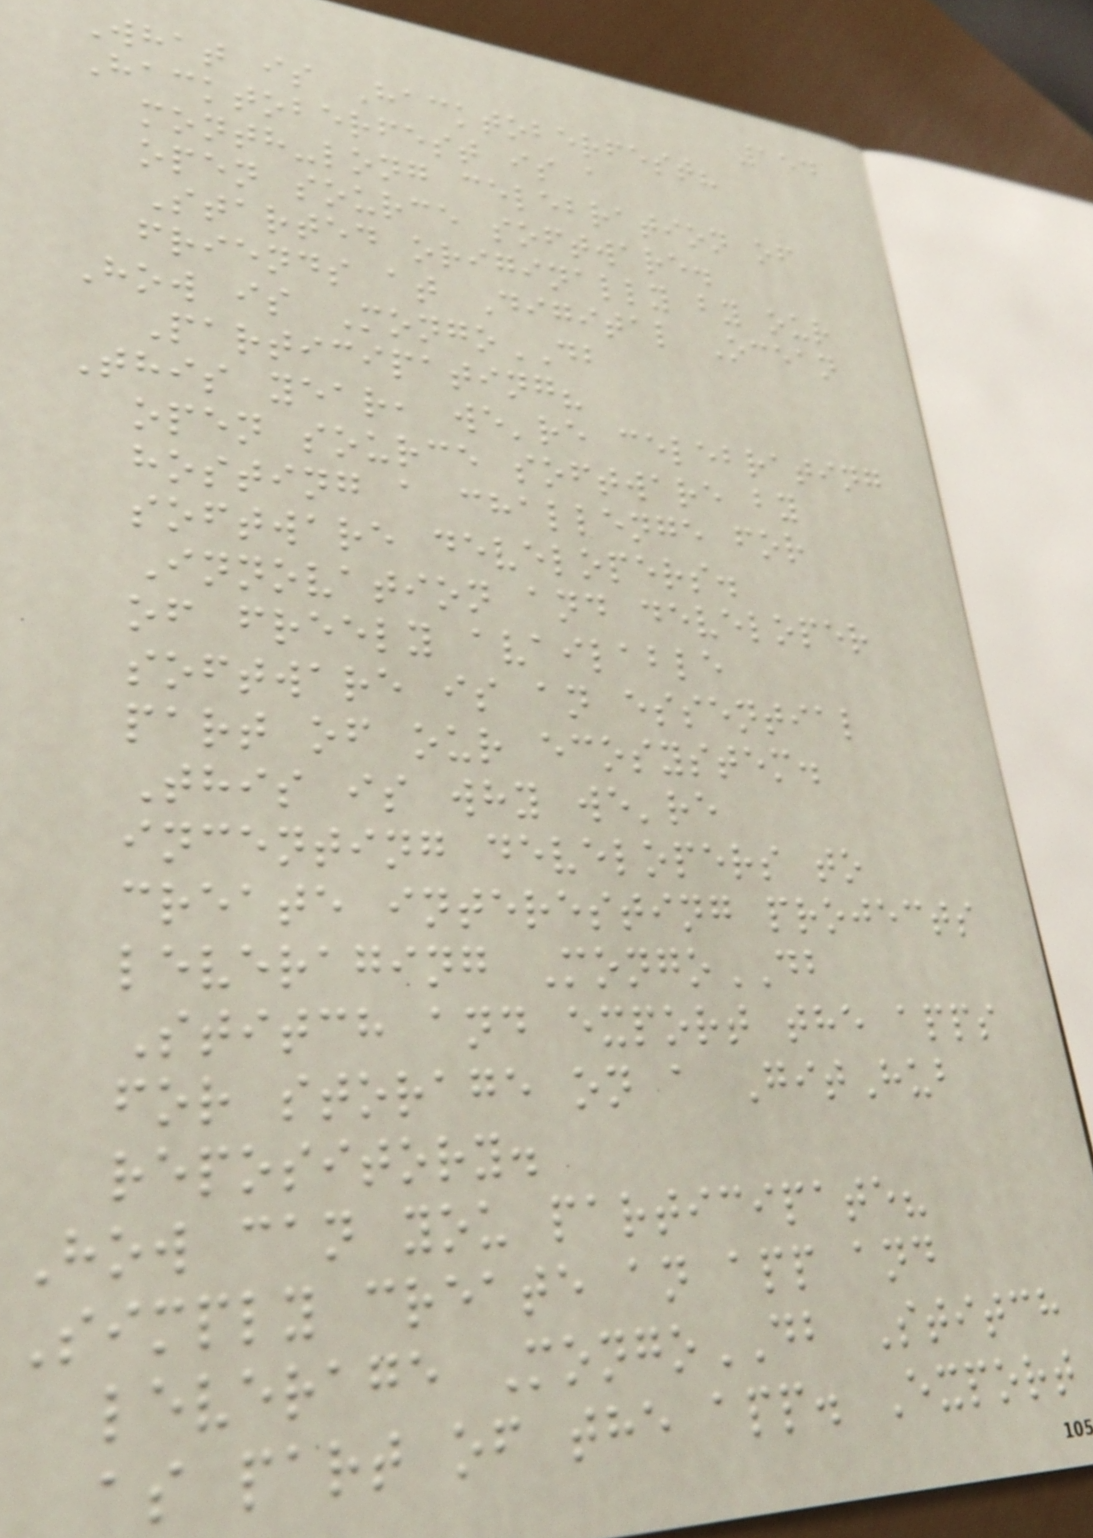154
What is Hacktoberfest?
Hacktoberfest is a
month-long celebration of
open source software.
Started originally by our
friends at Digital Ocean
How is MongoDB
Participating?
This year, we're celebrating
open source software by
hosting a challenge for
software developers.
Innovation and developer
of freely available
software is an essential
part of our ecosystem.
This is why we're
incenting developers to
create interesting projects
leveraging MongoDB
Stitch and export the apps
for storage on a GitHub
repository.
How can you participate?
Simply create an app and
leverage MongoDB Stitch
as part of the app. Export
